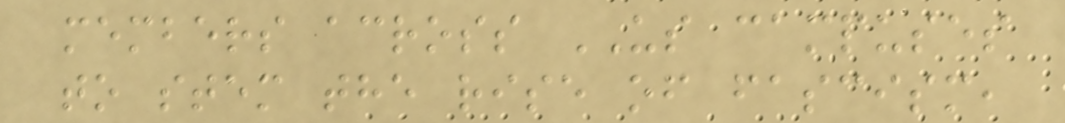members across US campuses
to stem the rise of fascism,
